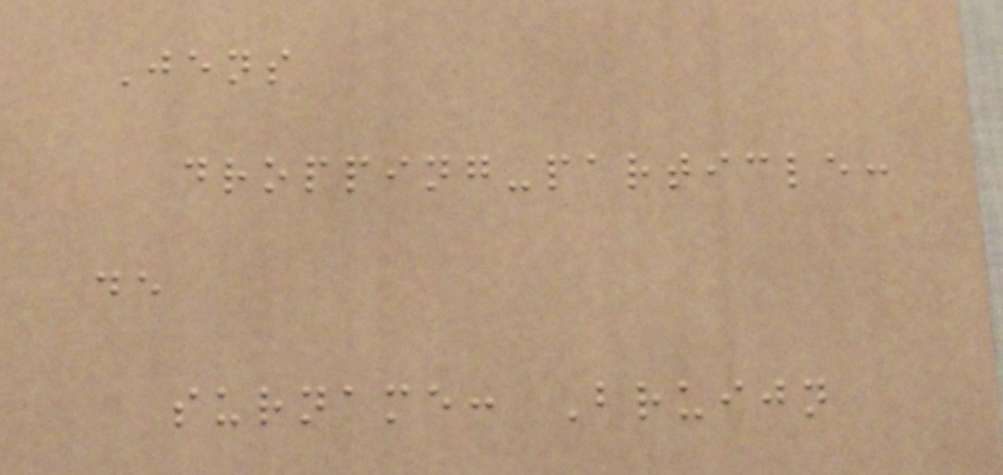Jens
dropping-particle:
de
surname: Bruijn
